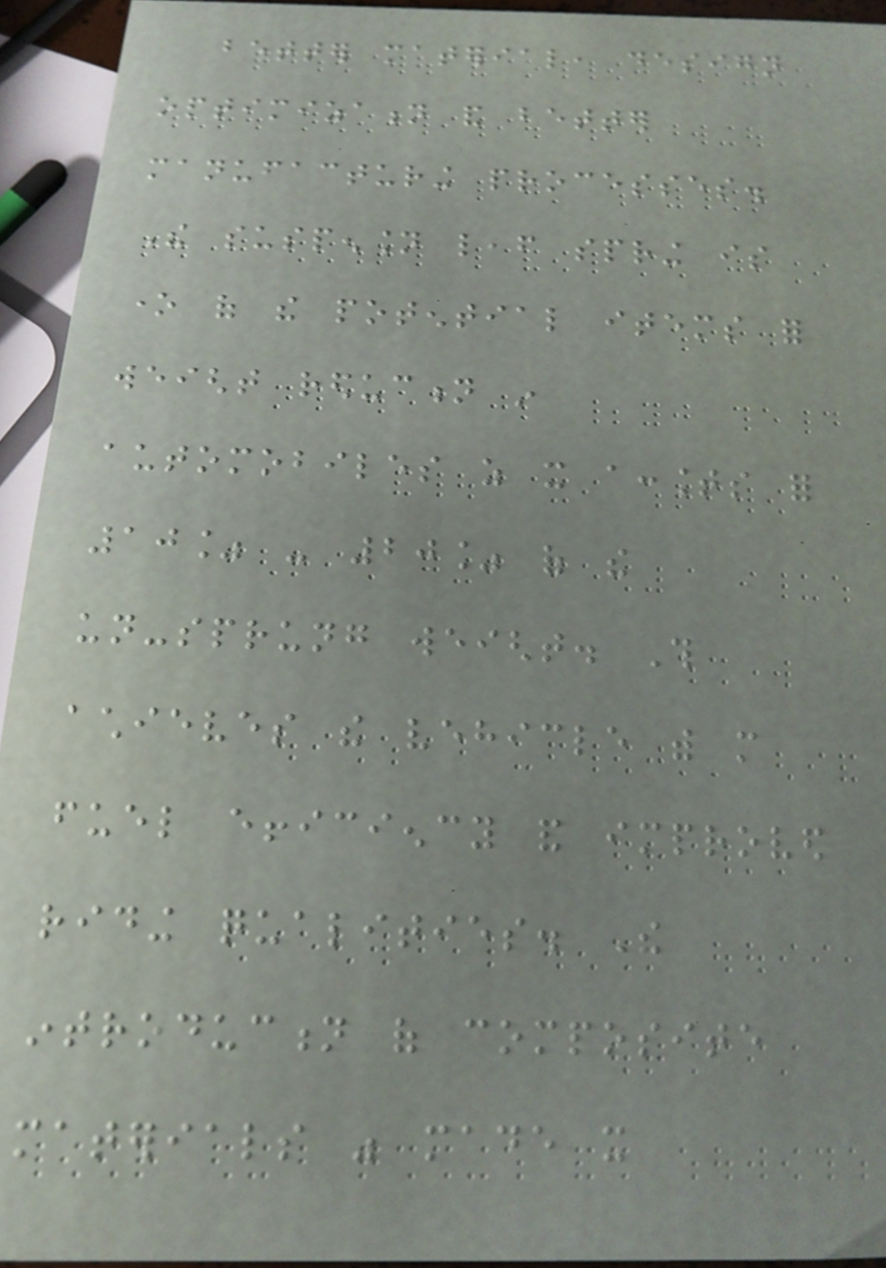better material, design
optimization and better
manufacturing processes.
The suspension leaf spring is
one of the potential items for
weight reduction in
automobiles as it accounts for
10% - 20% of the
un-sprung weight. This
achieves the vehicle with more
fuel efficiency and improved
riding qualities. The
introduction of composite
materials was made it
